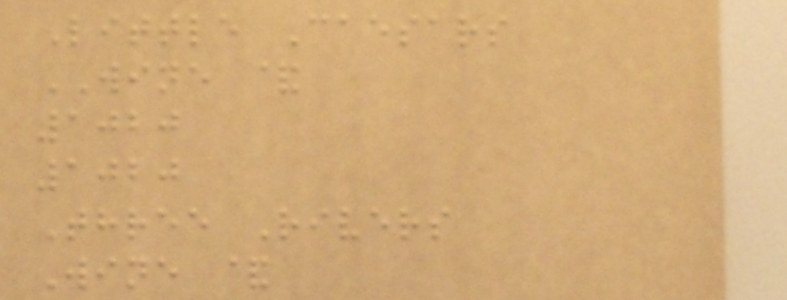Little Caesars
WINE &
1020
1020
Three Rivers
Wine &
